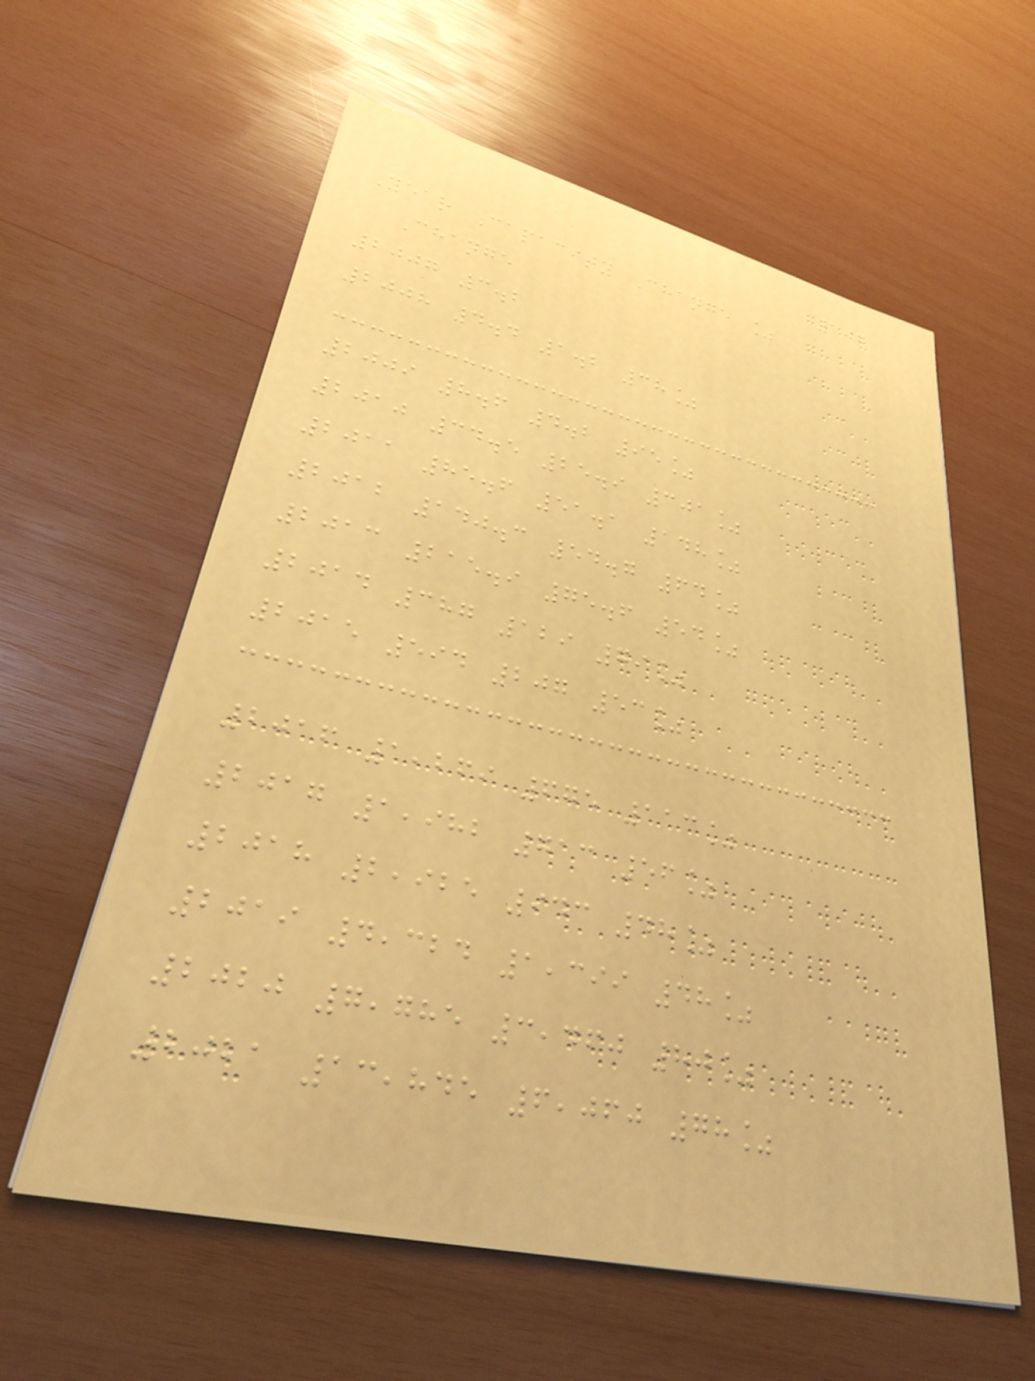107
Year Capacity Change %
Change
2007 3.2
2008 4.4 1.2 38%
2009 8.6 4.2 95%
2010 34.5 25.9 301%
2011 85.6 51.1 148%
2012 140.3 54.7 64%
2013 215.9 75.6 54%
2014 387 129 79%
2015 594 207 53%
2016 1,269 675 113%
2017 1,982 713 56%
2018 2,925 943 48%
2019 4,324 1,399 48%
2020 7,785 3,460 80%
2021 13,845 6,060 78%
